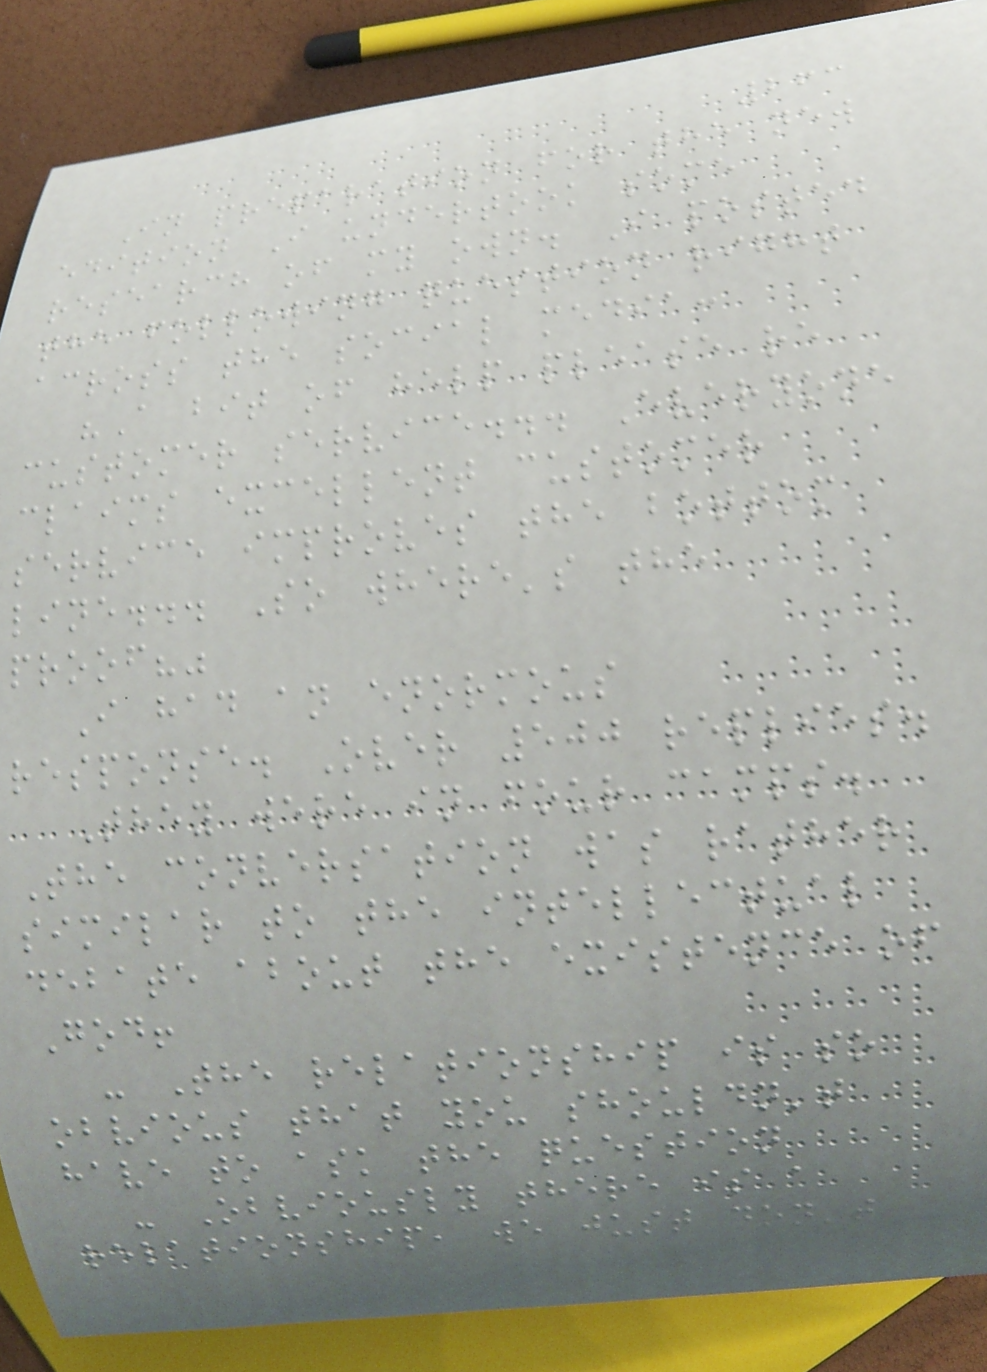263
In preparation for the new
edition I undertook some
research of my own. I posted
the following question right
across the social media:
"A bit of help please re
customer service... Everyone
claims excellent customer
service improves the bottom
line... So where's the
proof?"
I had an enormous
response. Over 500 replies.
They were in four camps.
The conversation was rather
similar to the intellectual
debate about the existence of
God!
- The relationship is so
obvious that you shouldn't
have to ask the question
- Obviously there is a
relationship, we just don't
